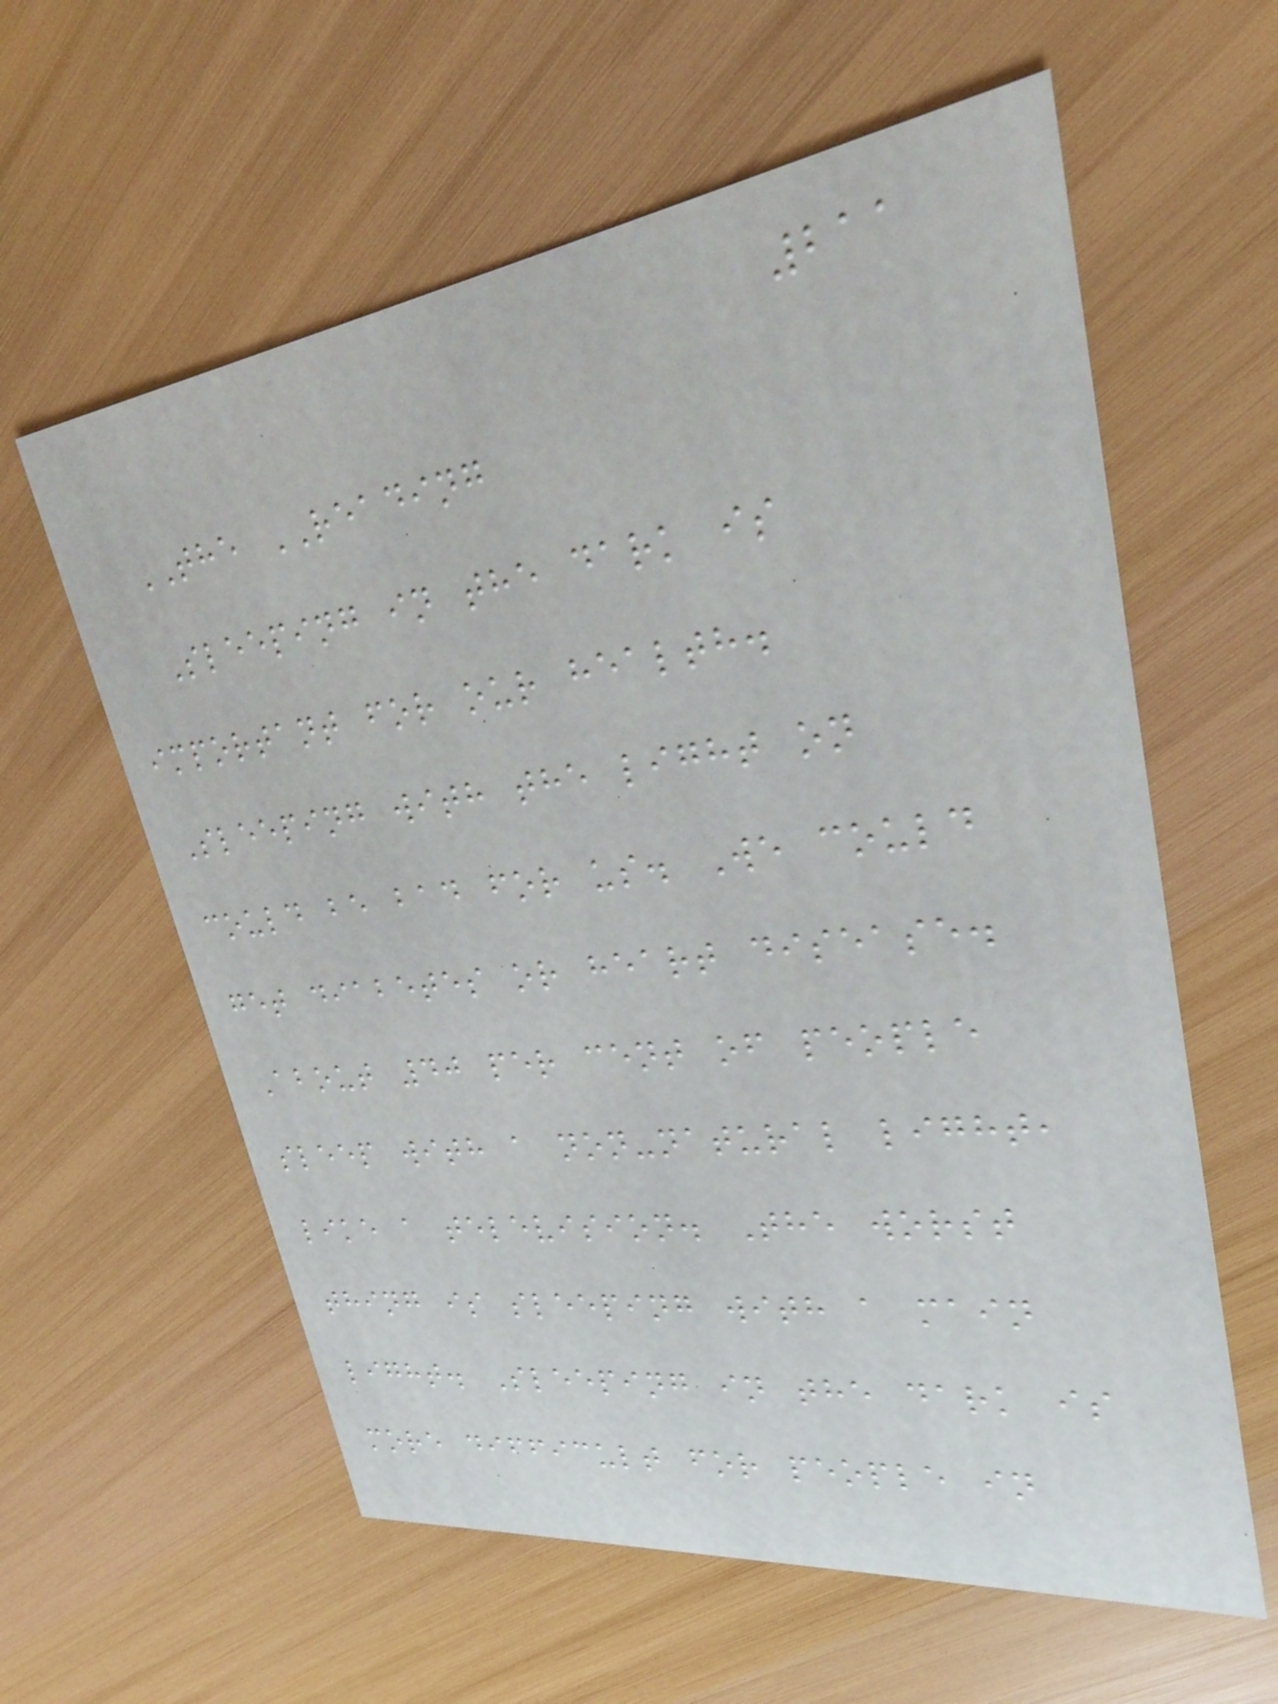211
THE READING
Sleeping in the dark is
important for our health.
Sleeping with the light on
could be bad for us. We could
get diabetes or heart disease.
About 40 per cent of people
sleep with a non-natural light,
like a television. The worst
thing is sleeping with a main
light. Sleeping in the dark is
more difficult for people in
